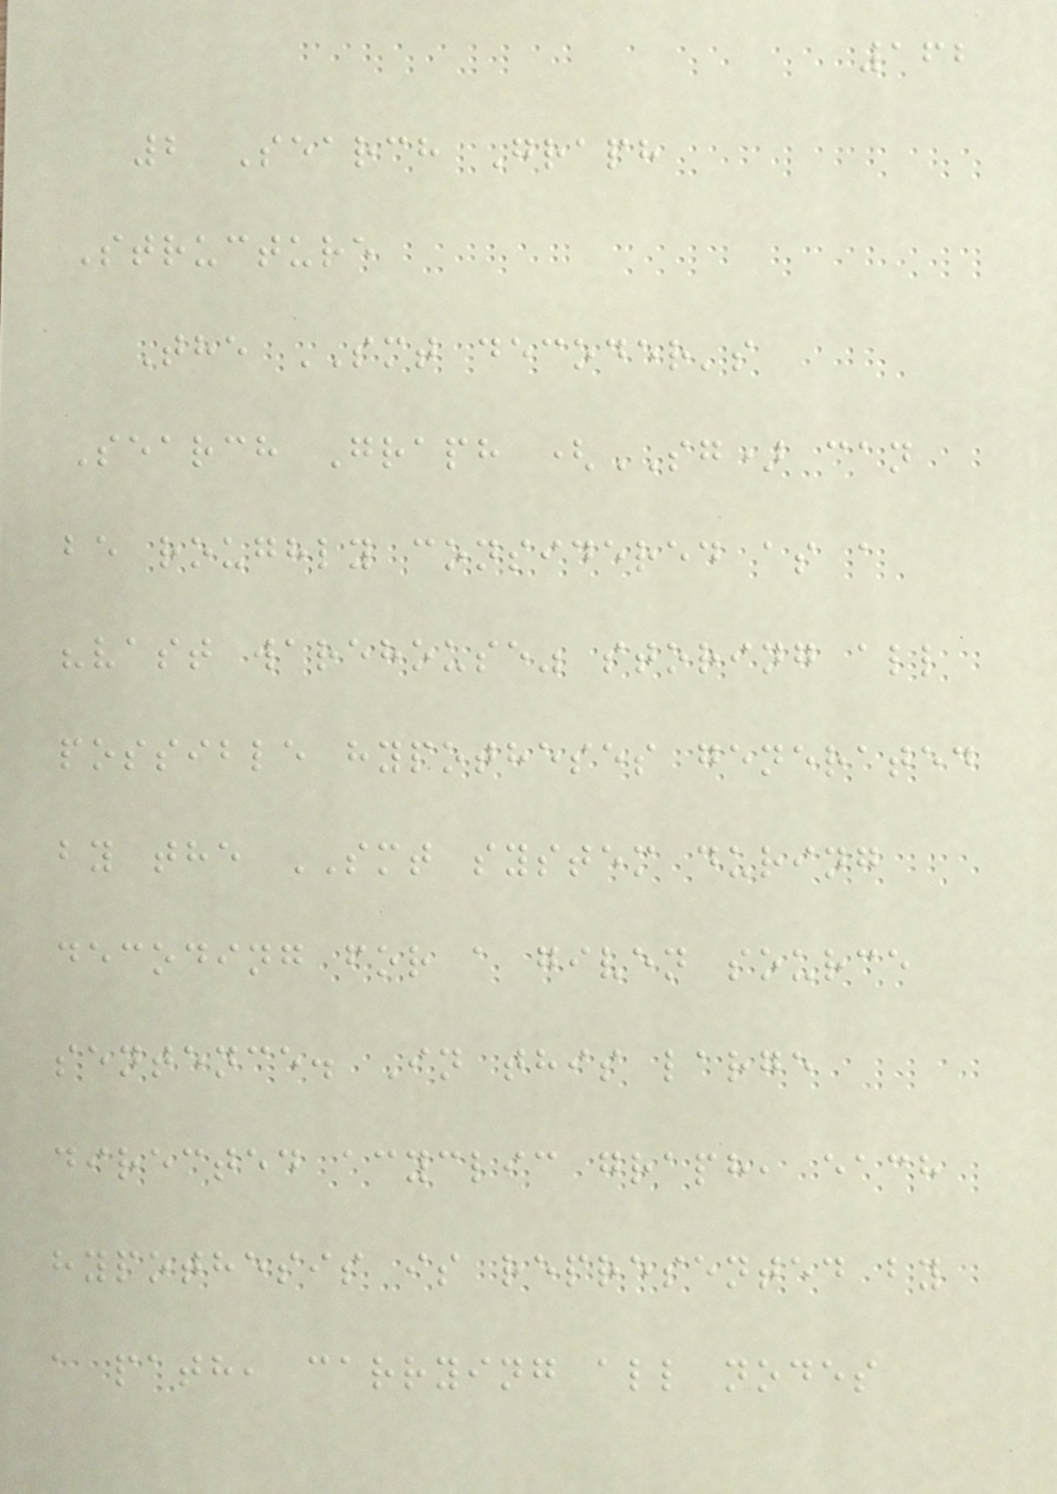162
2 Search Graph
Structure
The SMT decoder's
Search Graph (SG) can
be roughly considered as a
"vast warehouse" storing all
possible hypotheses generated
by the SMT system during
decoding for a given source
sentence. In this large
directed acyclic graph, each
hypothesis is represented by
a path, carrying all nodes
